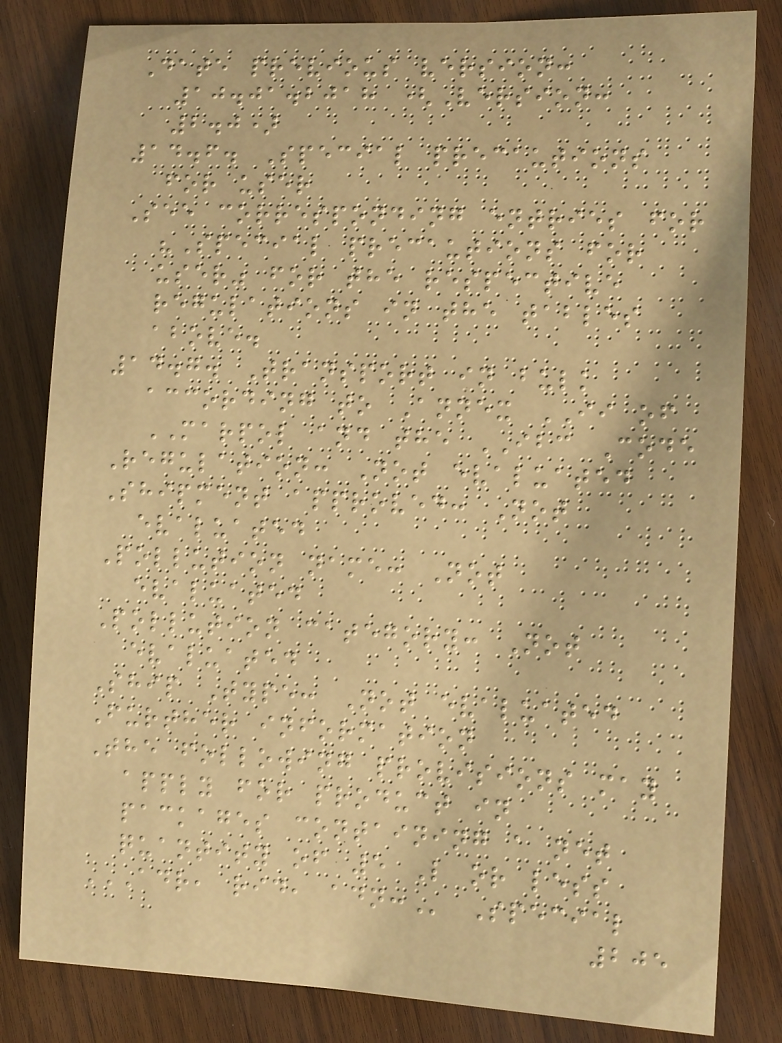Date previous version:
10.01.2018 (Version:
2.0)
14.6. Special precautions
for user
See corresponding entries for
"Special precautions for
user" for the respective
regulations in the tables
above.
14.7. Transport in bulk
according to Annex II of
MARPOL and the IBC Code
Regulation: Not evaluated
Shipment approved: Not
evaluated
Pollution name: Not
evaluated
Pollution category: Not
evaluated
Ship Type: Not evaluated
Further information
The following provisions may
apply for product in
packages containing a net
quantity of 5 L or less
ADR, RID, ADN: Special
205
